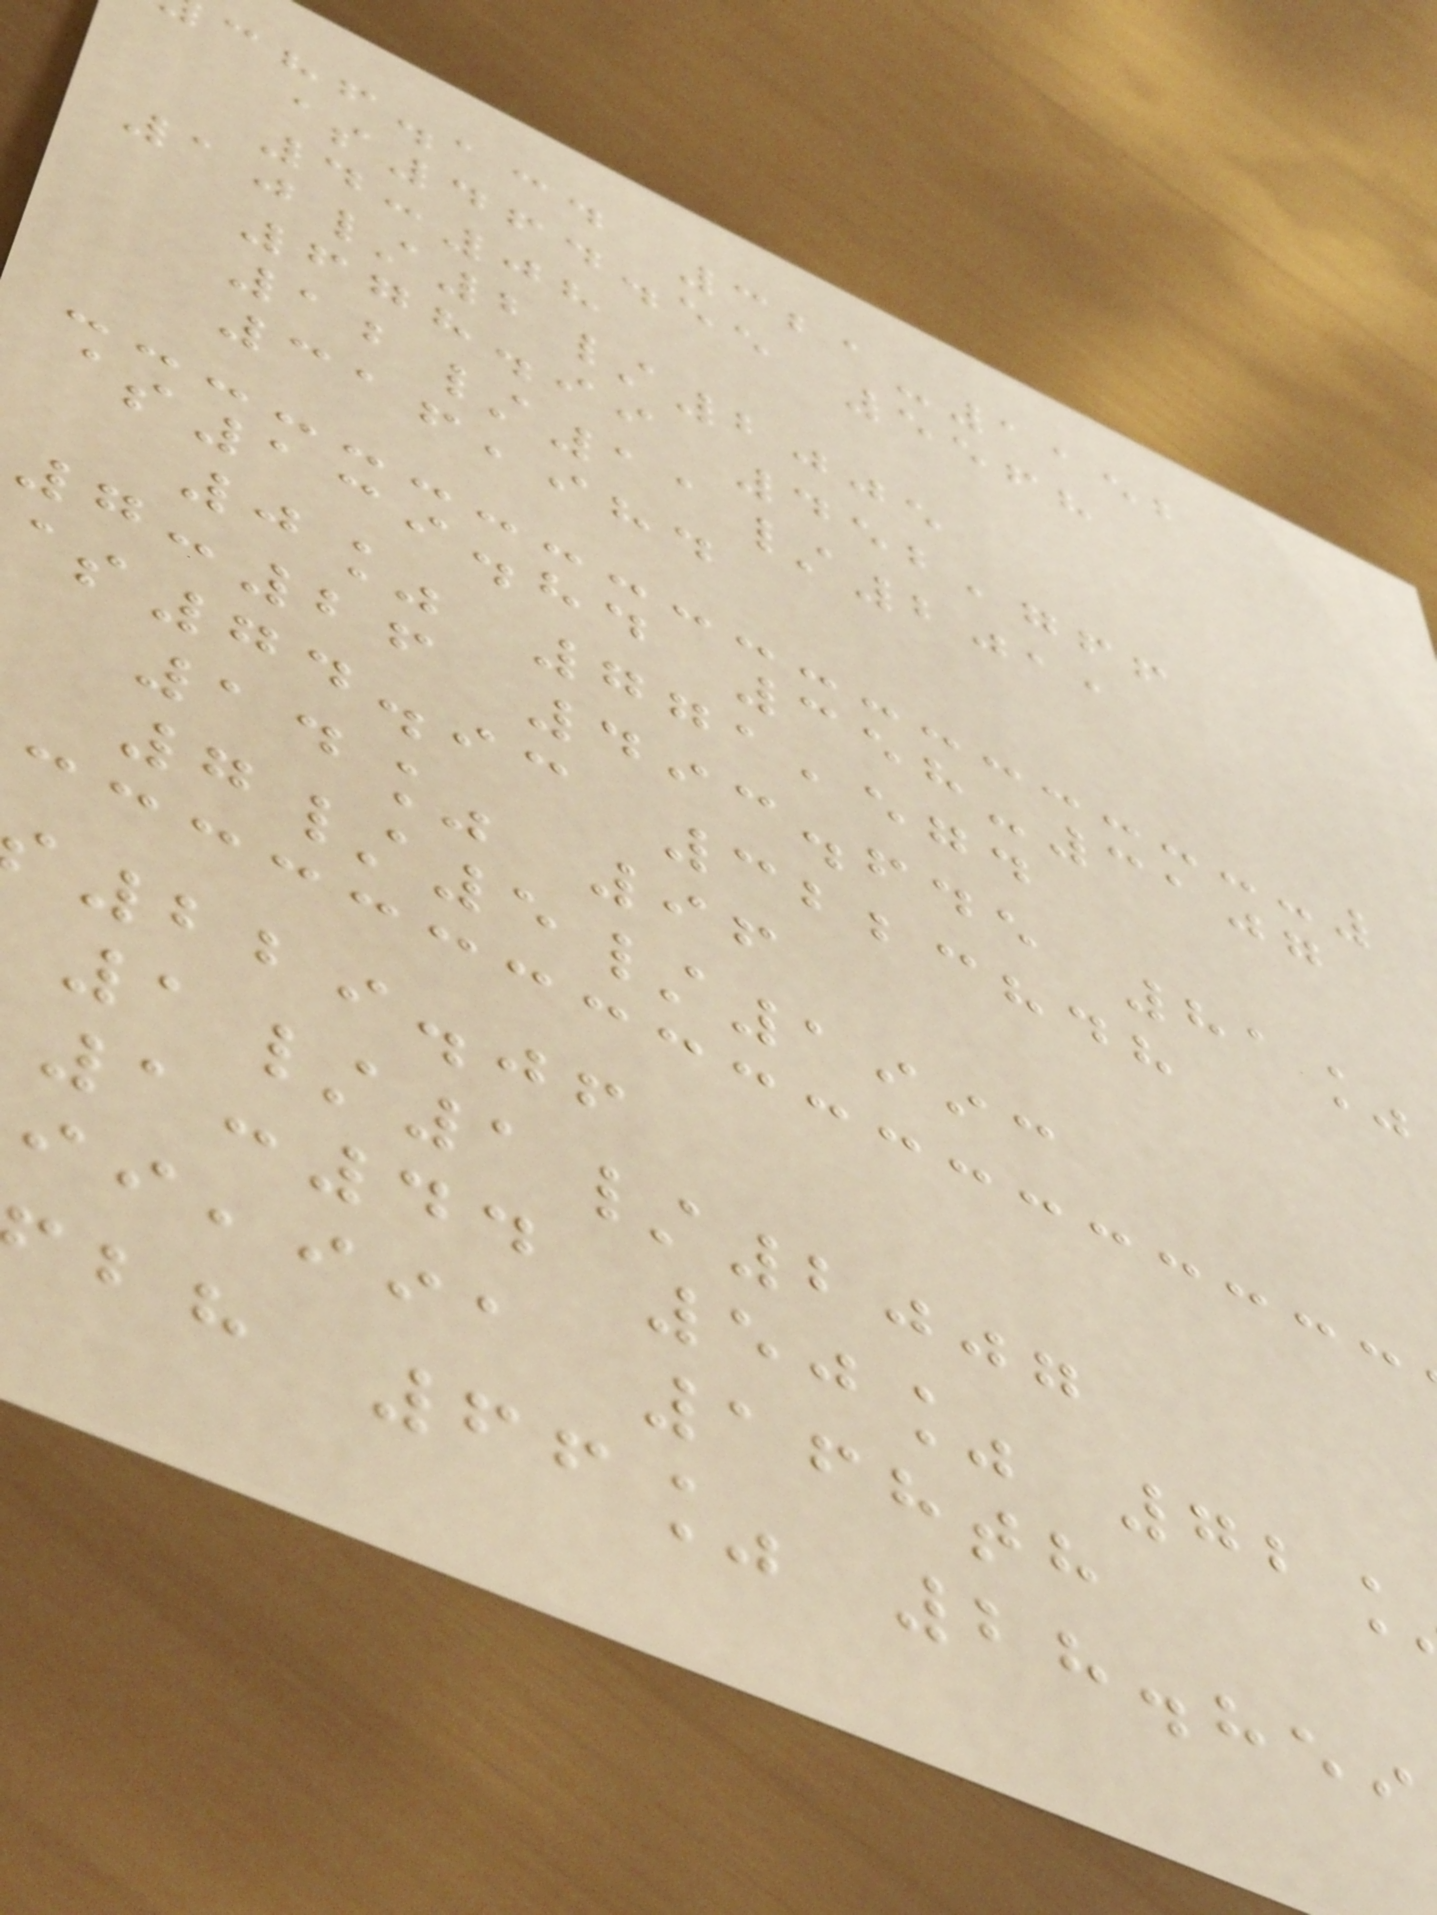chf.acd 321-1152
$464.55 5568
4:08
10/2/2005
678.99 452,766
12/11/2011
316,984
$139.84 358-3107
0% 771,574
7:26 493.645 81%
74.93 3223848
14% 96
7/5/1993
229.06
1/1/2007
1:44 50% 72
,iia 168th
bh 66% 28.859
